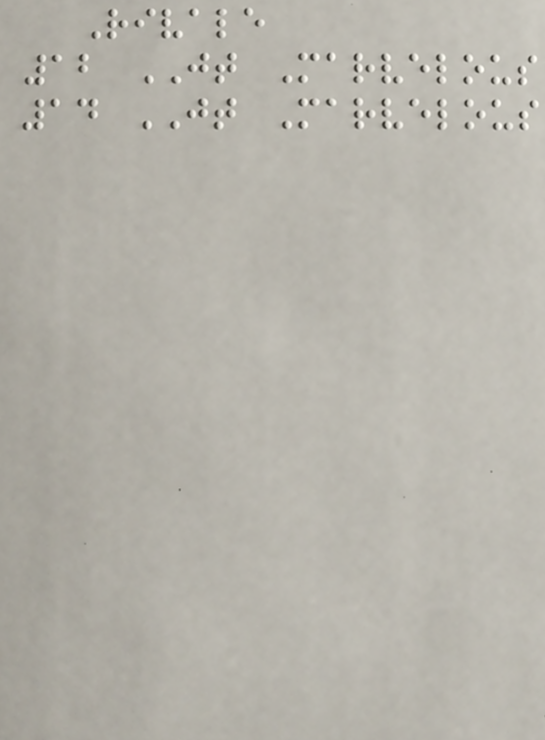Rivale
12 JT Marvelous
14 JT Marvelous
